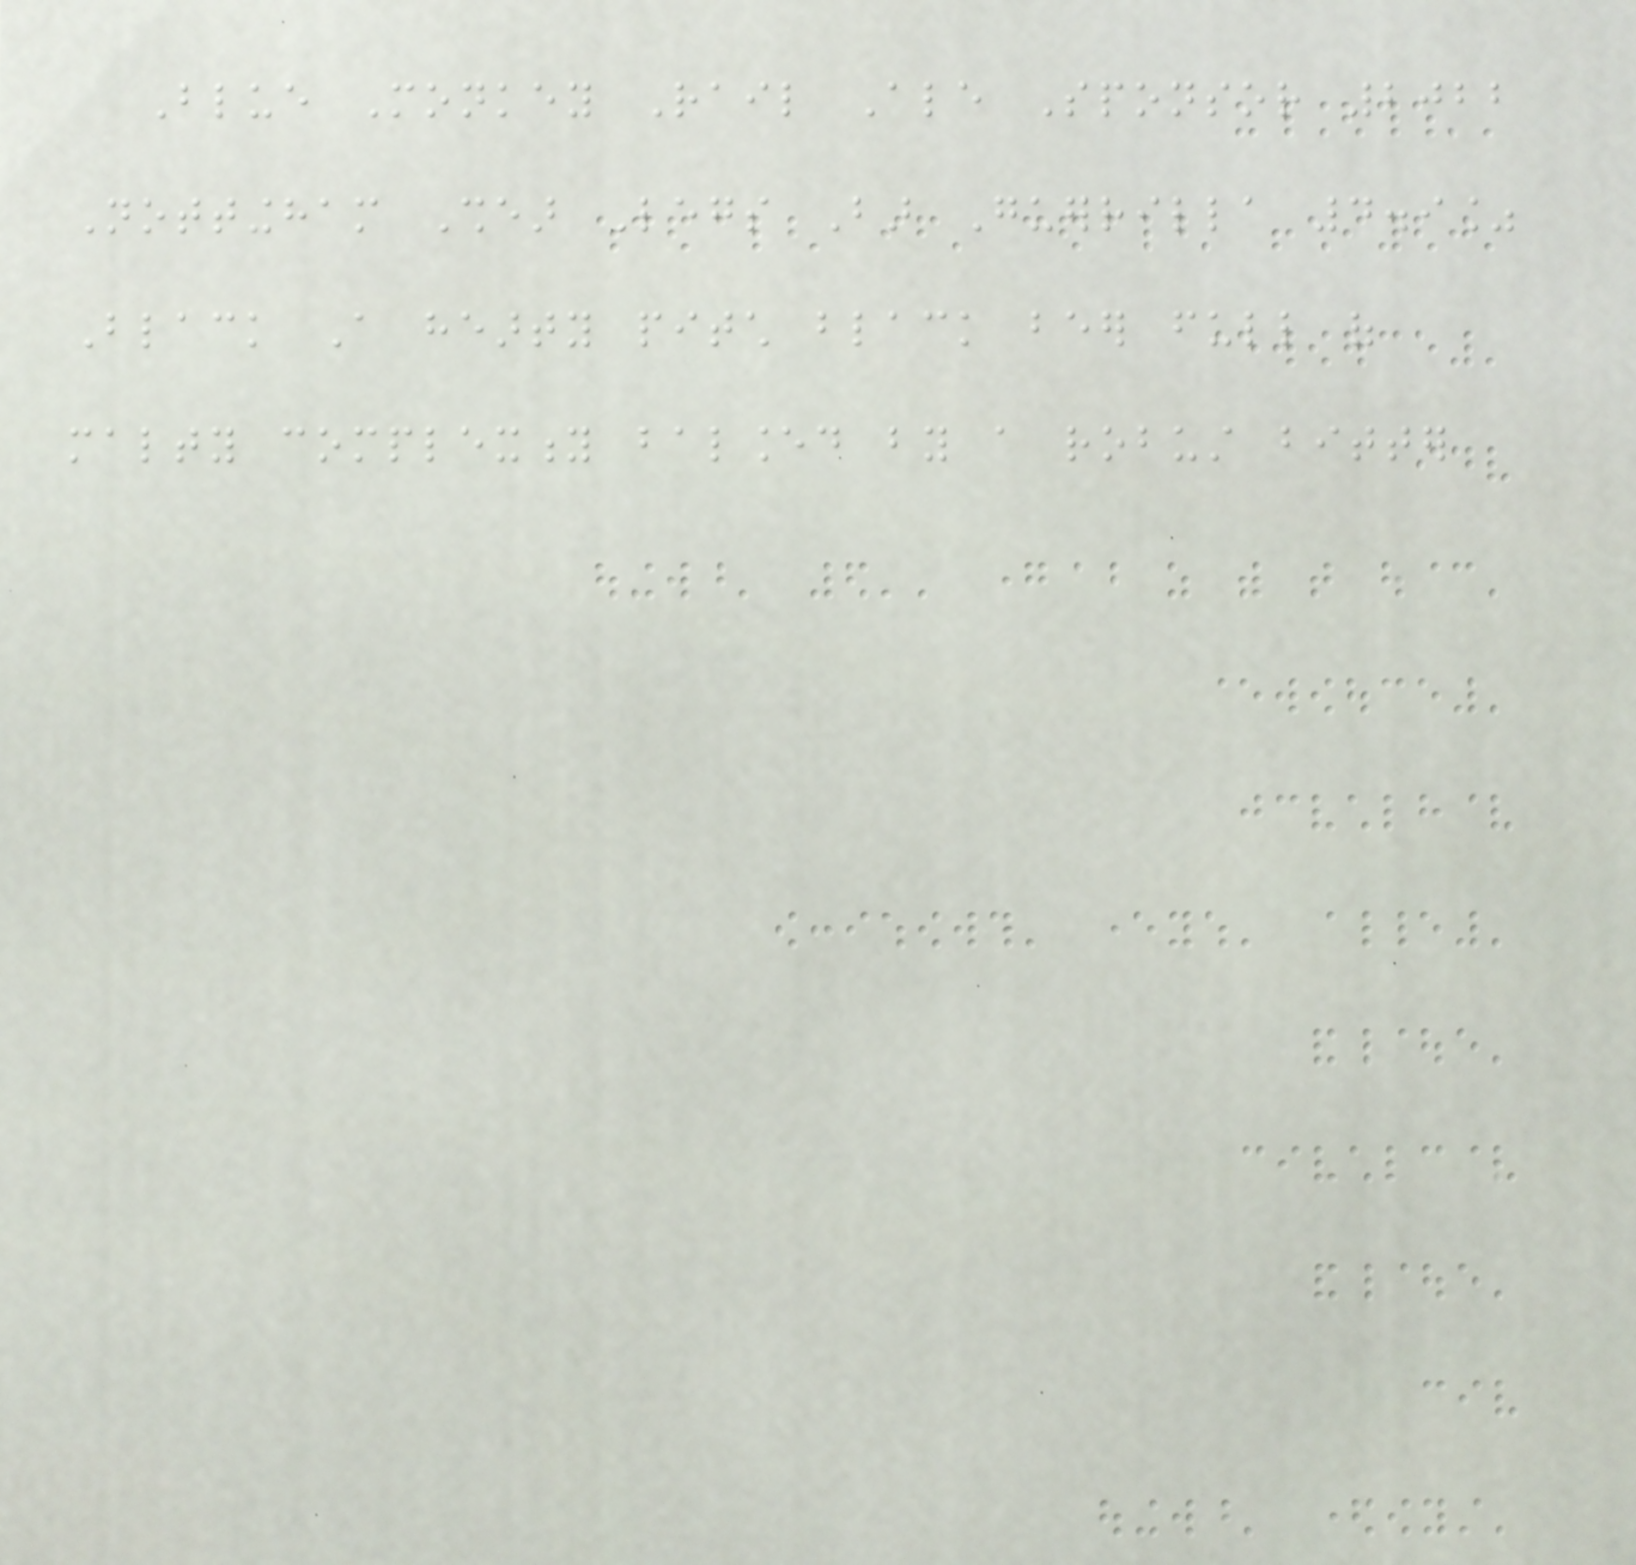Blue Monkey Rail Ale Sponsor 2022
Nottingham Shear Legs Bar Guerrilla 4.9%
Black A hearty pitch black beer full of
malty complexity balanced by a robust bitter
